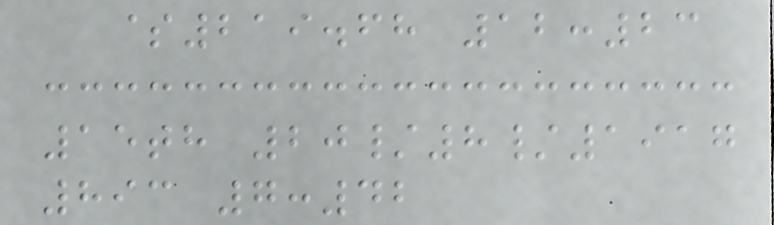$219.68 12:23
15th 20/8/1917
893 7:42
